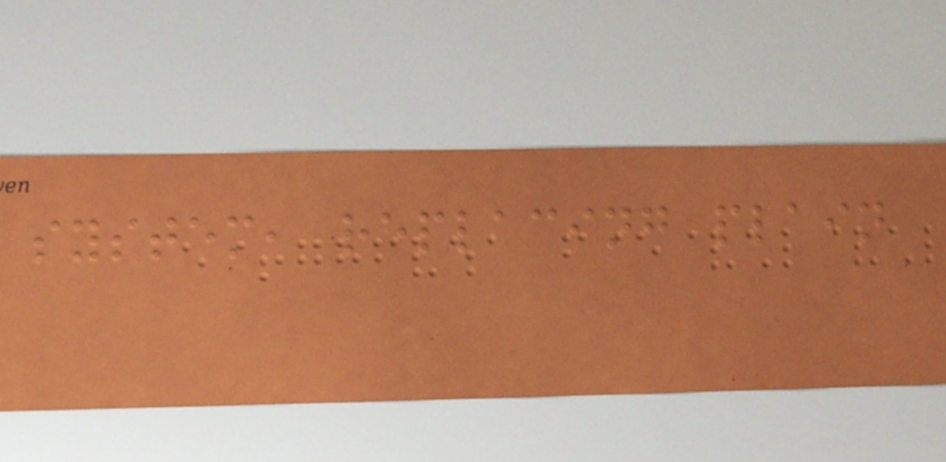system, replacing plain
